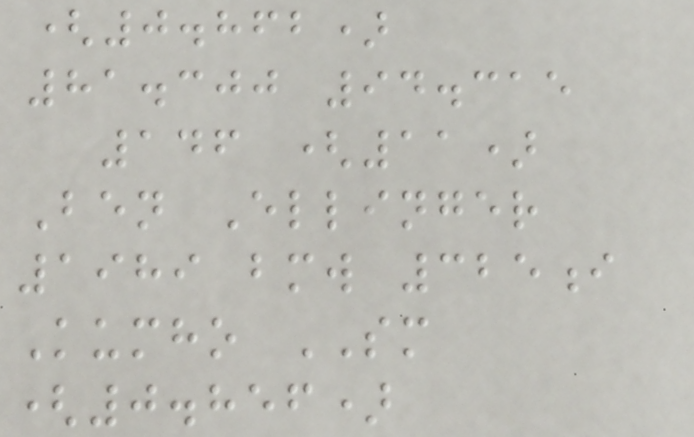(0.862)
81.300 94.315
146 (11)
Ben Ellinger
1989 bmw 325i
Kumho SM
(0.856)
